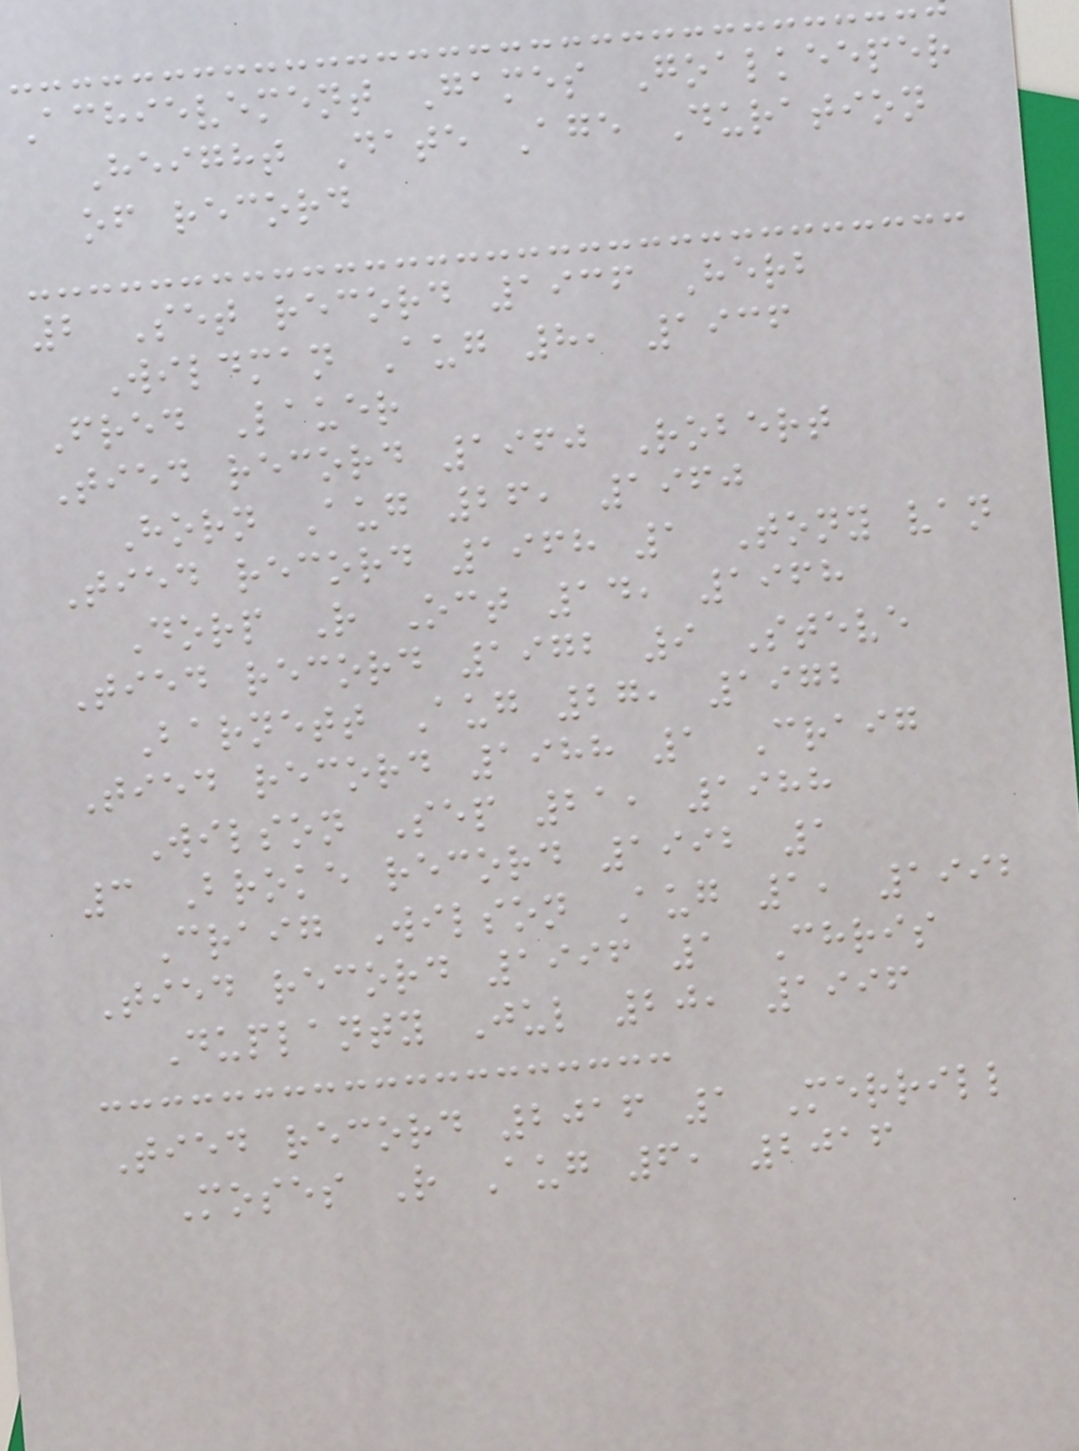Achievement Games Goalkeeper
Height Date Age Duration
of record
2 Set record 1936 Herb
Wildman Aug 8, 1936
Fred Lauer
Tied record 1960 Robert
Horn Aug 26, 1960
Tied record 1968 1 Tony van
Dorp R Oct 14, 1968
Tied record 1972 9 Steve
Barnett Aug 27, 1972
Tied record 1988 1 Craig
Wilson Sep 21, 1988
3 Broke record 1992 1
Craig Wilson Aug 1, 1992
Tied record 1996 1 Chris
Duplanty Jul 20, 1996
Tied record 2016 1 Merrill
Moses R Aug 6, 2016
